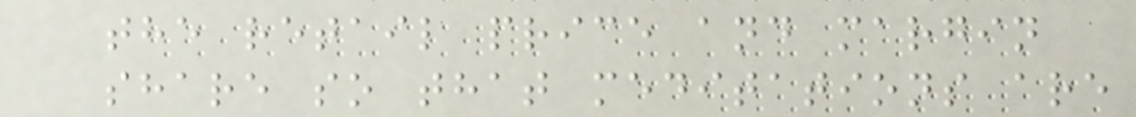the retail price and margin
share so that meditations are
